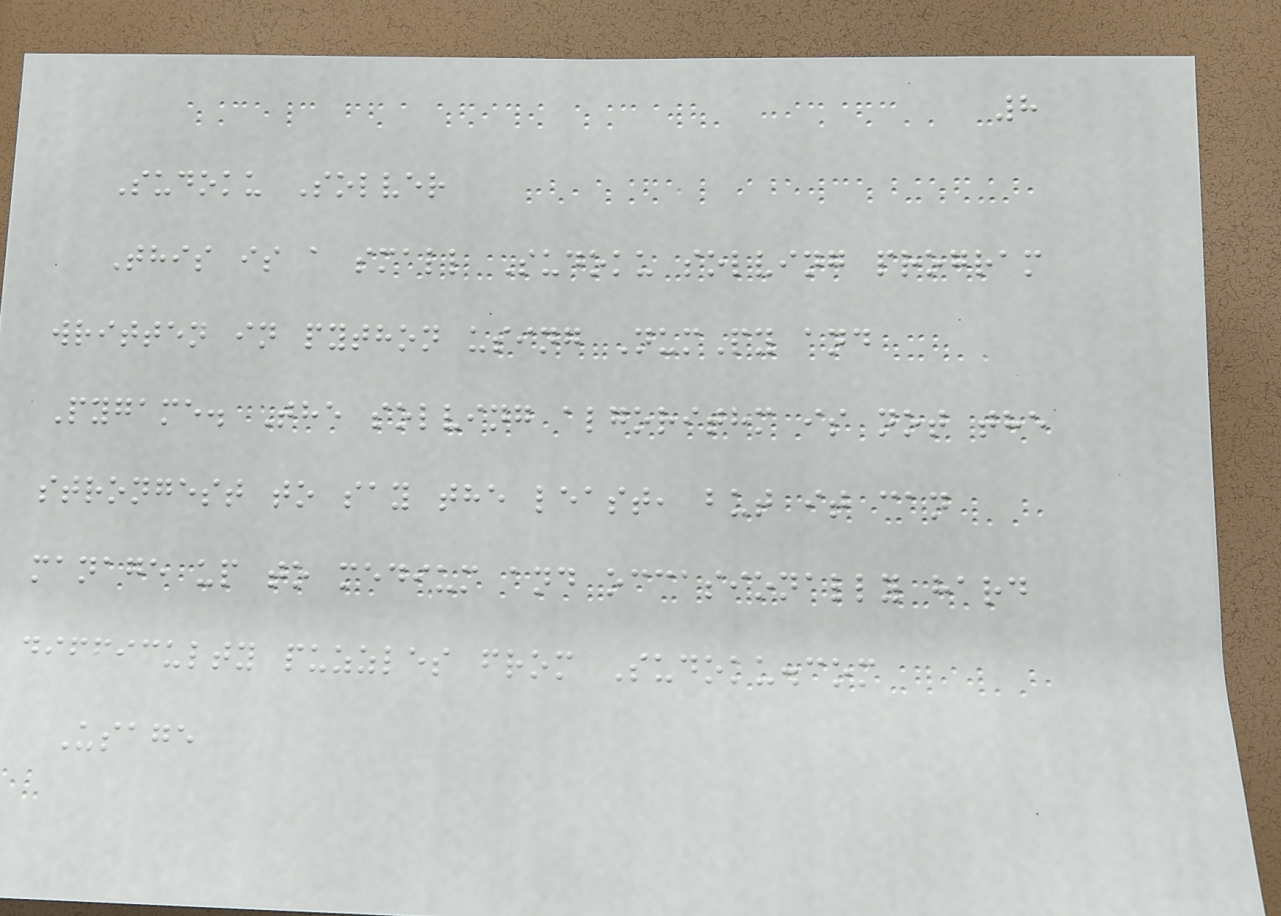8
Sudoku Solver
This is a small Sudoku solving program
written in python using NumPy and
Pygame. The solving algorithm is not the
strongest to say the least, but it can
manage up to medium and occasionally hard
difficulty puzzles from Sudoku.com
Usage
